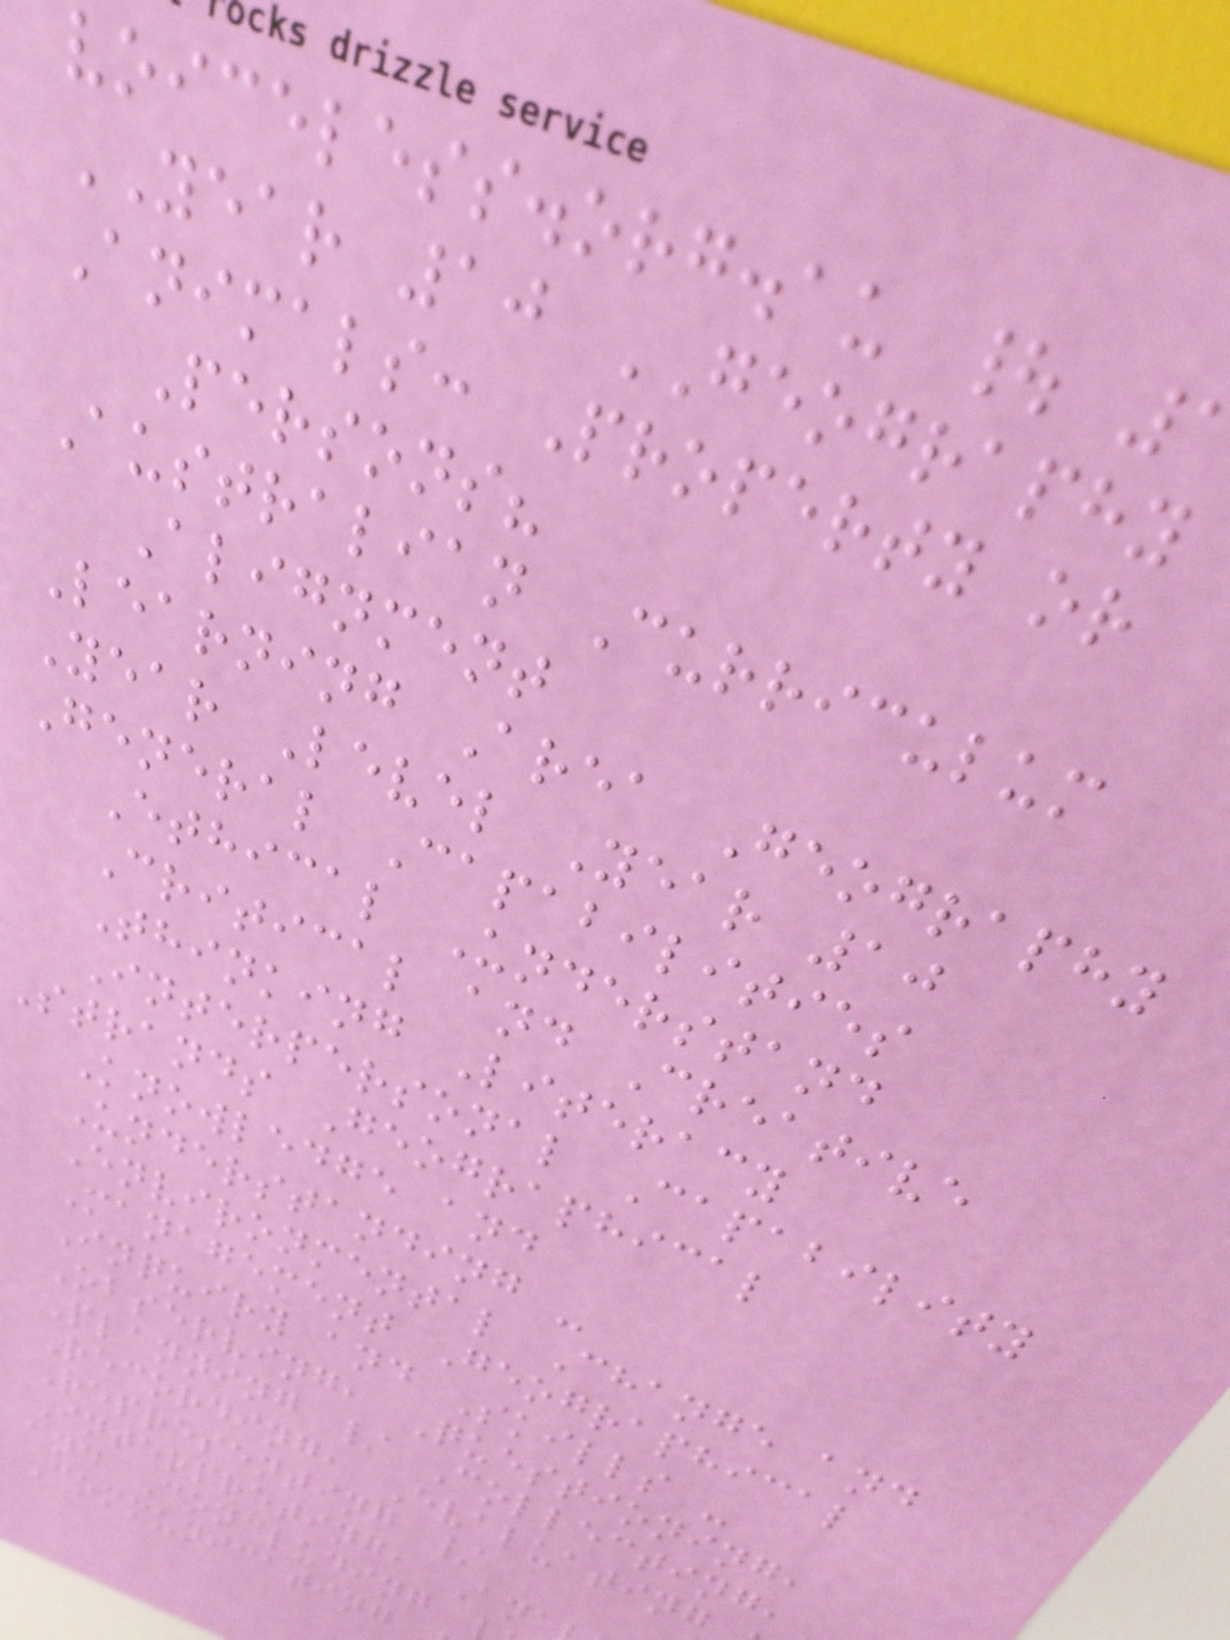voiceless.org.au |
YEAR 10 GEOGRAPHY
Animals: Property or
Persons?
Australian Curriculum
Alignment
Learning Area Geography
Year Level Year 10
General Capabilities
Ethical Understand
Critical and Creative
Thinking Literacy
Interpersonal Capability
Strands Geographical
Knowledge and
Understanding -
Environmental Change and
Management Geographical
Inquiry and Skills -
Observing, Questioning,
Planning / Collecting,
Recording, Evaluating
Representing /
Interpreting, Ana
and Concluding
Communicating
